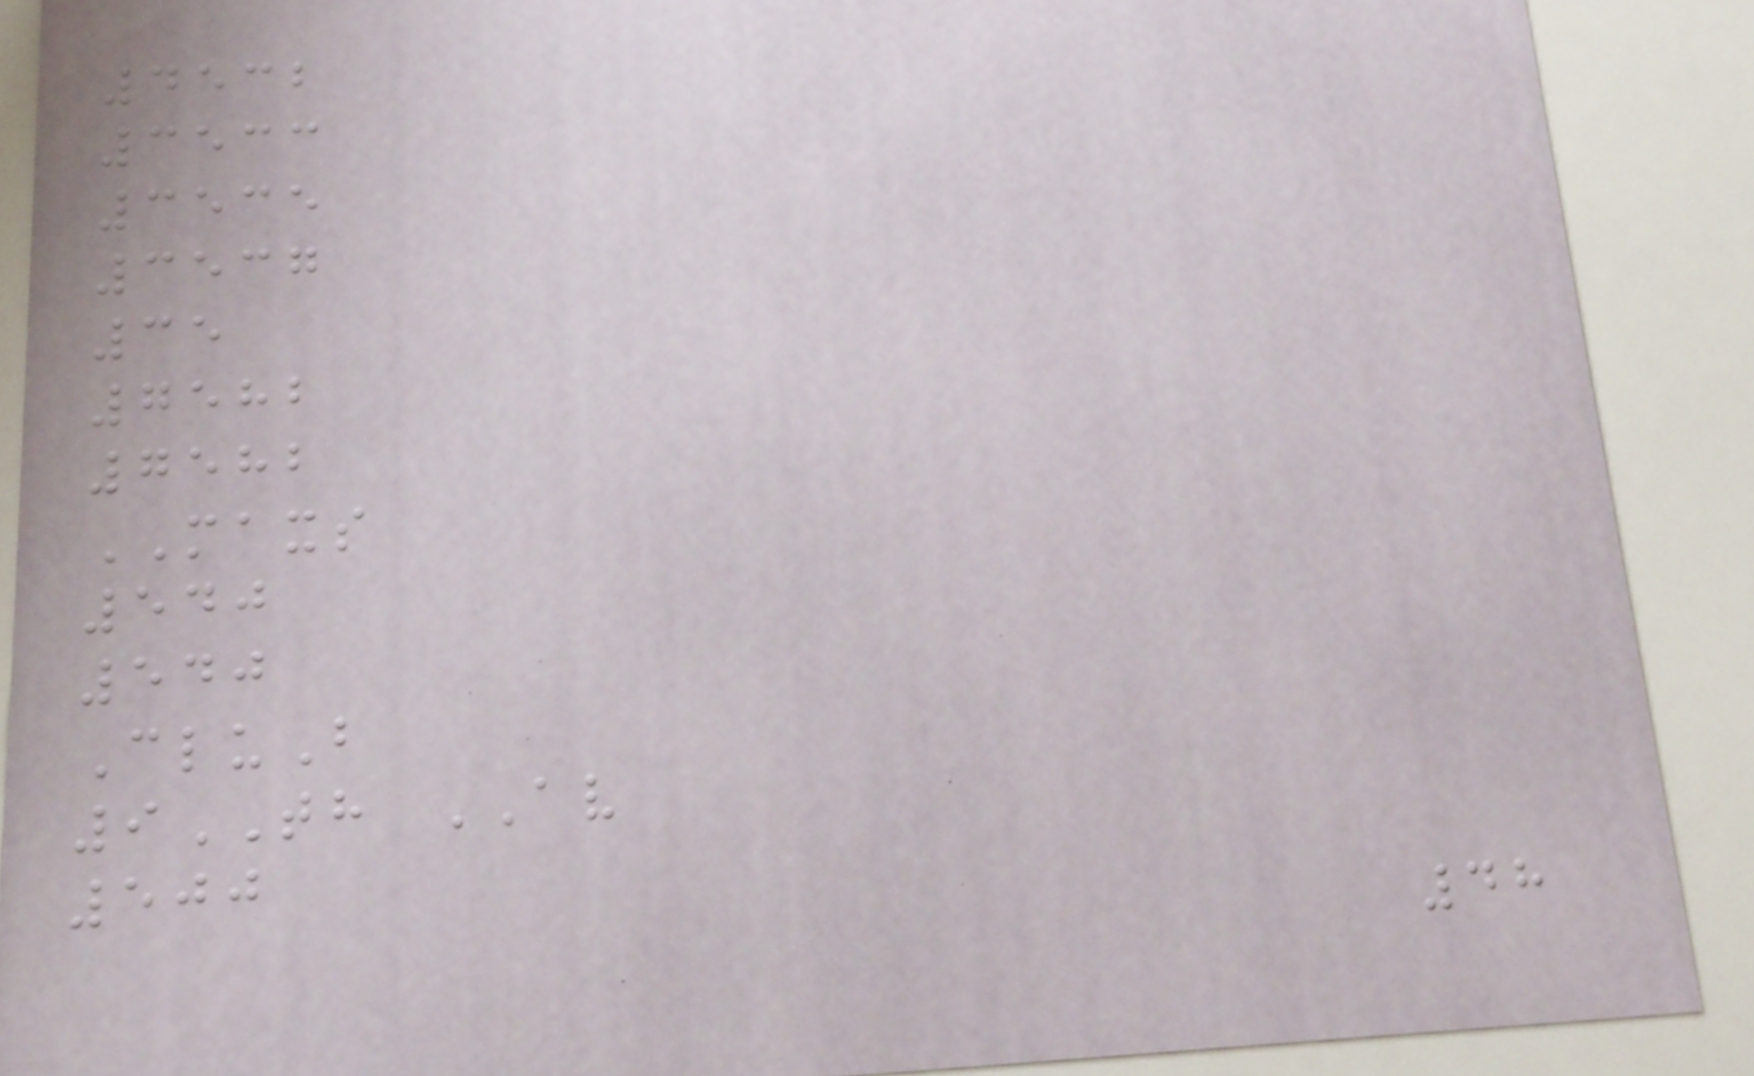4532
3533
3535
3537
35
7582
7582
MAXS
540
540
CluB
9TH AV
500
48
